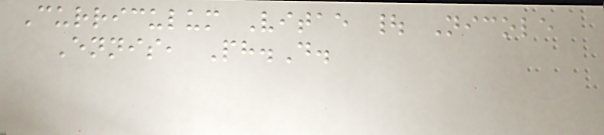Curriculum Vitae | Nicole
Ennis, Ph.D.
